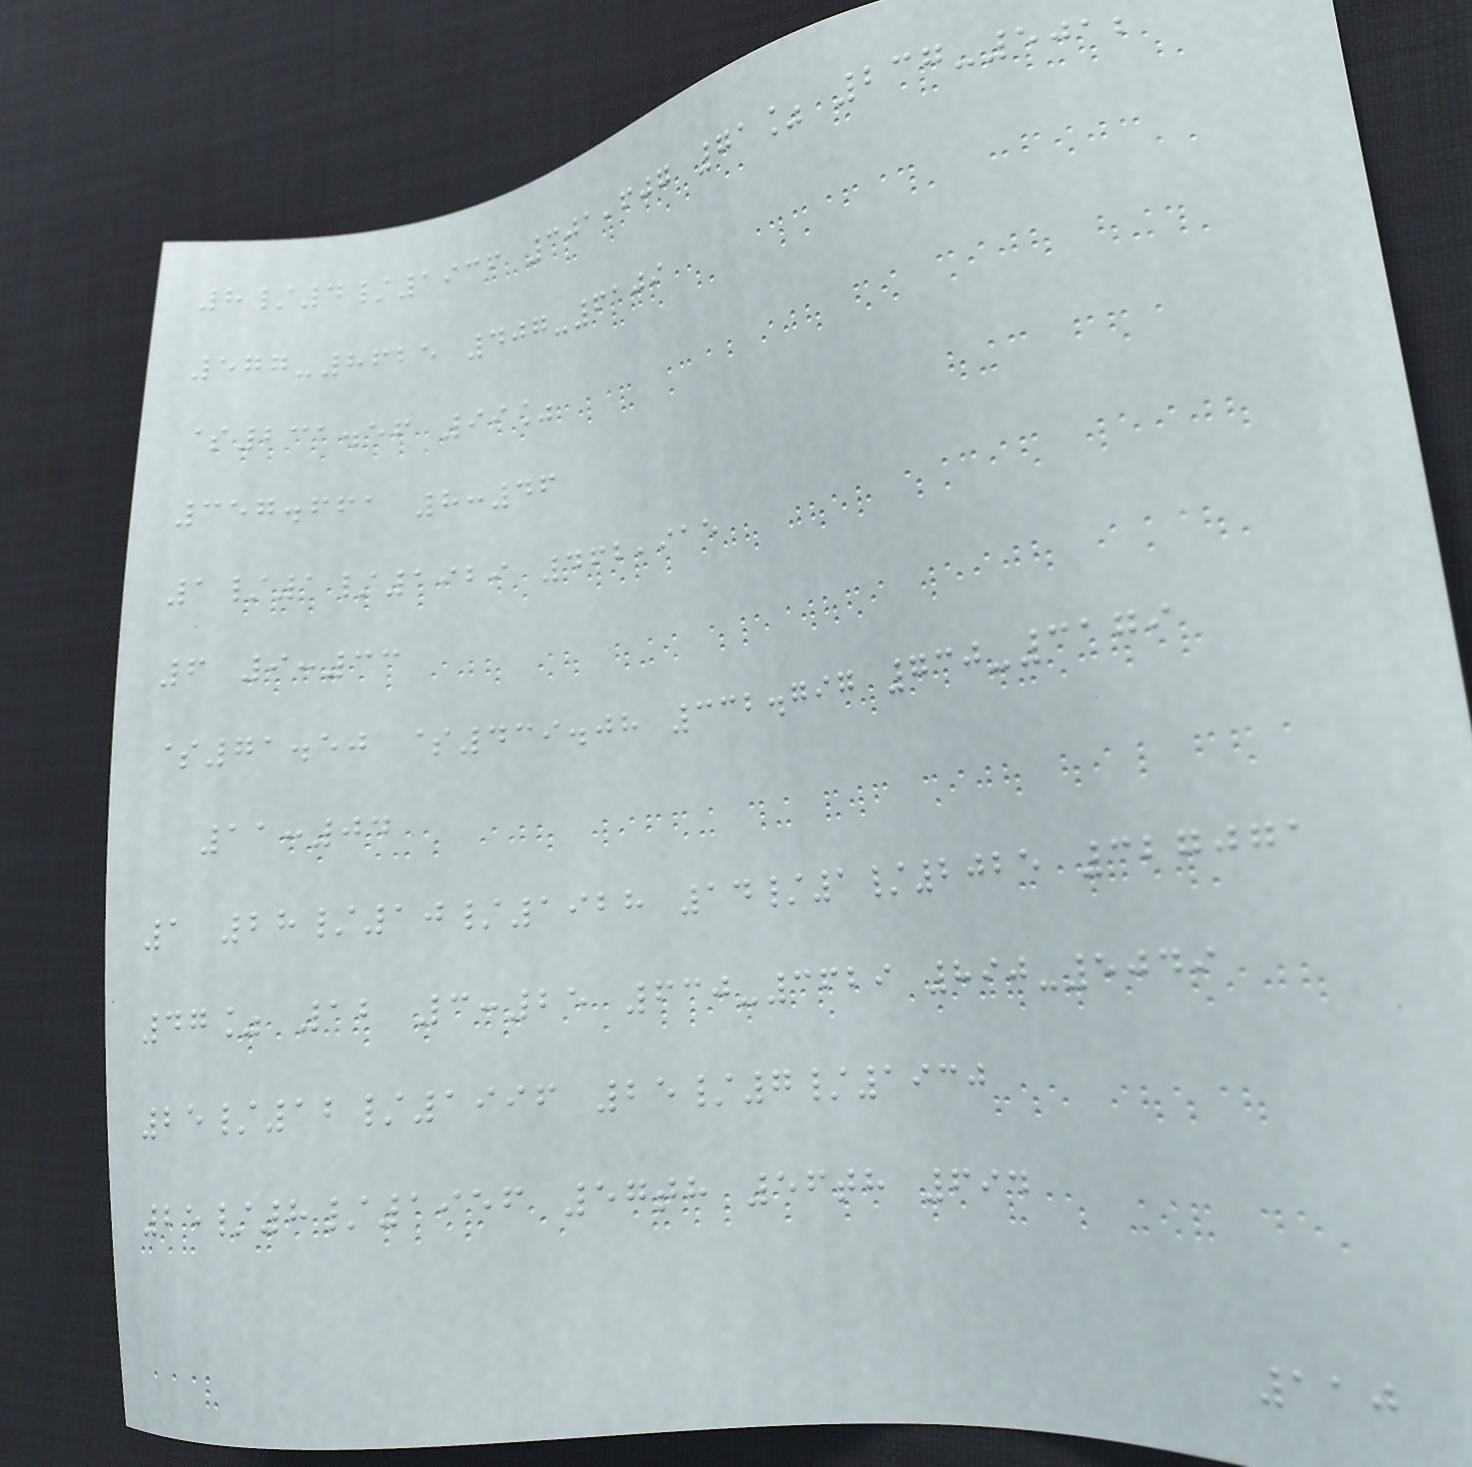8/4/1936 301,607 71% 237-5012
577-8625 407-6109
$231.56 99%
357.661 8:46
1/1/1929 462,915
6 9:33
$71.50 $439.08 332.797 730-3179
11:04
1 28/10/1928 14/1/2025 327071
47% 12 3:25 630-3629 890-5049
25/12/1996 25/7/1930
25/8/1956 57th 56th 694
110
